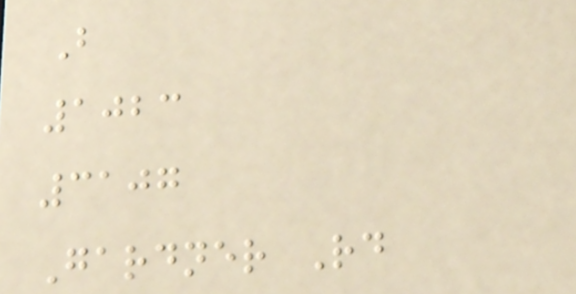B
1023
3107
Gardner Rd
